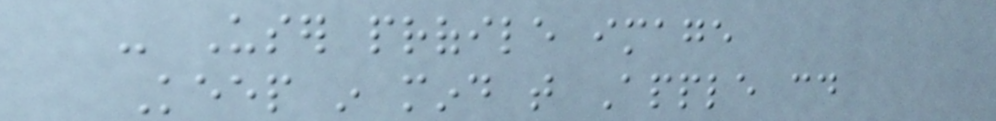- User profile image
Keep in mind that Apple could
